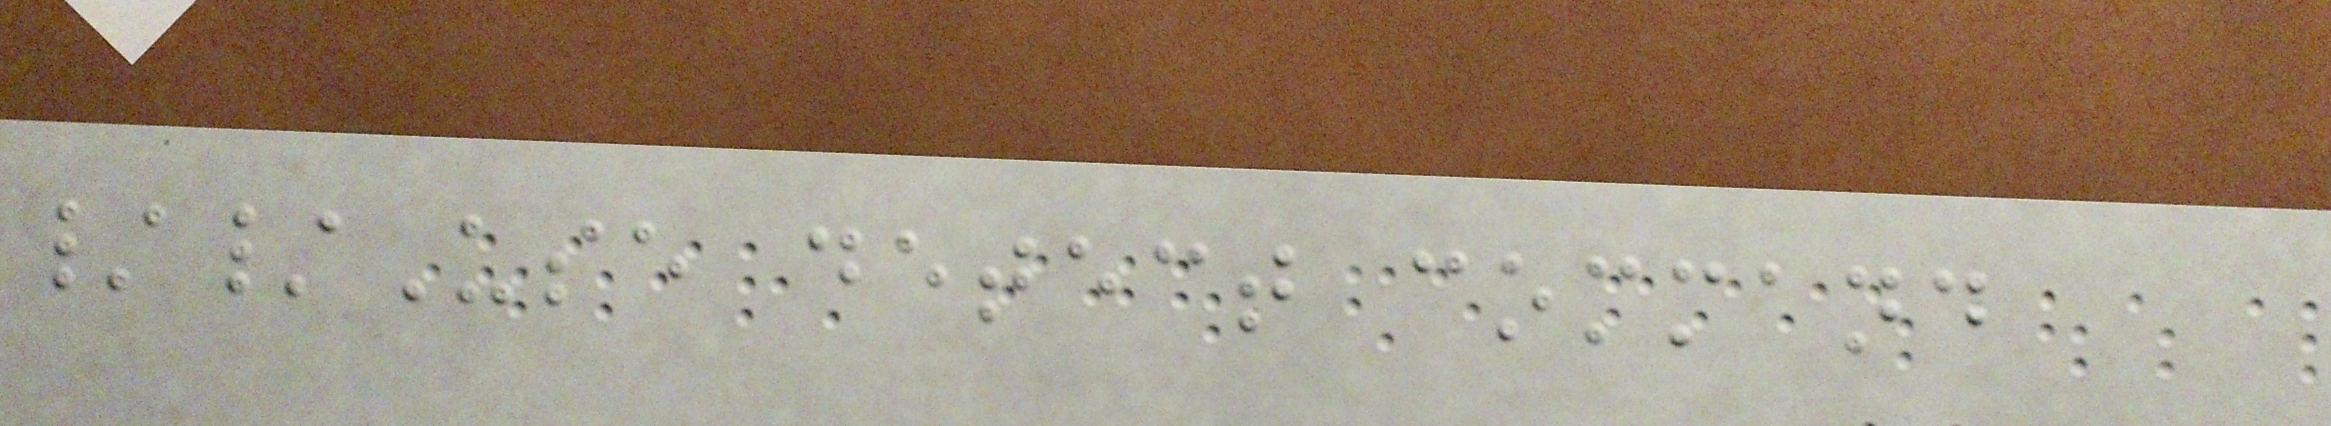//Use detect command
